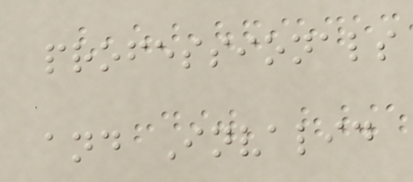professionals
and Invalid
